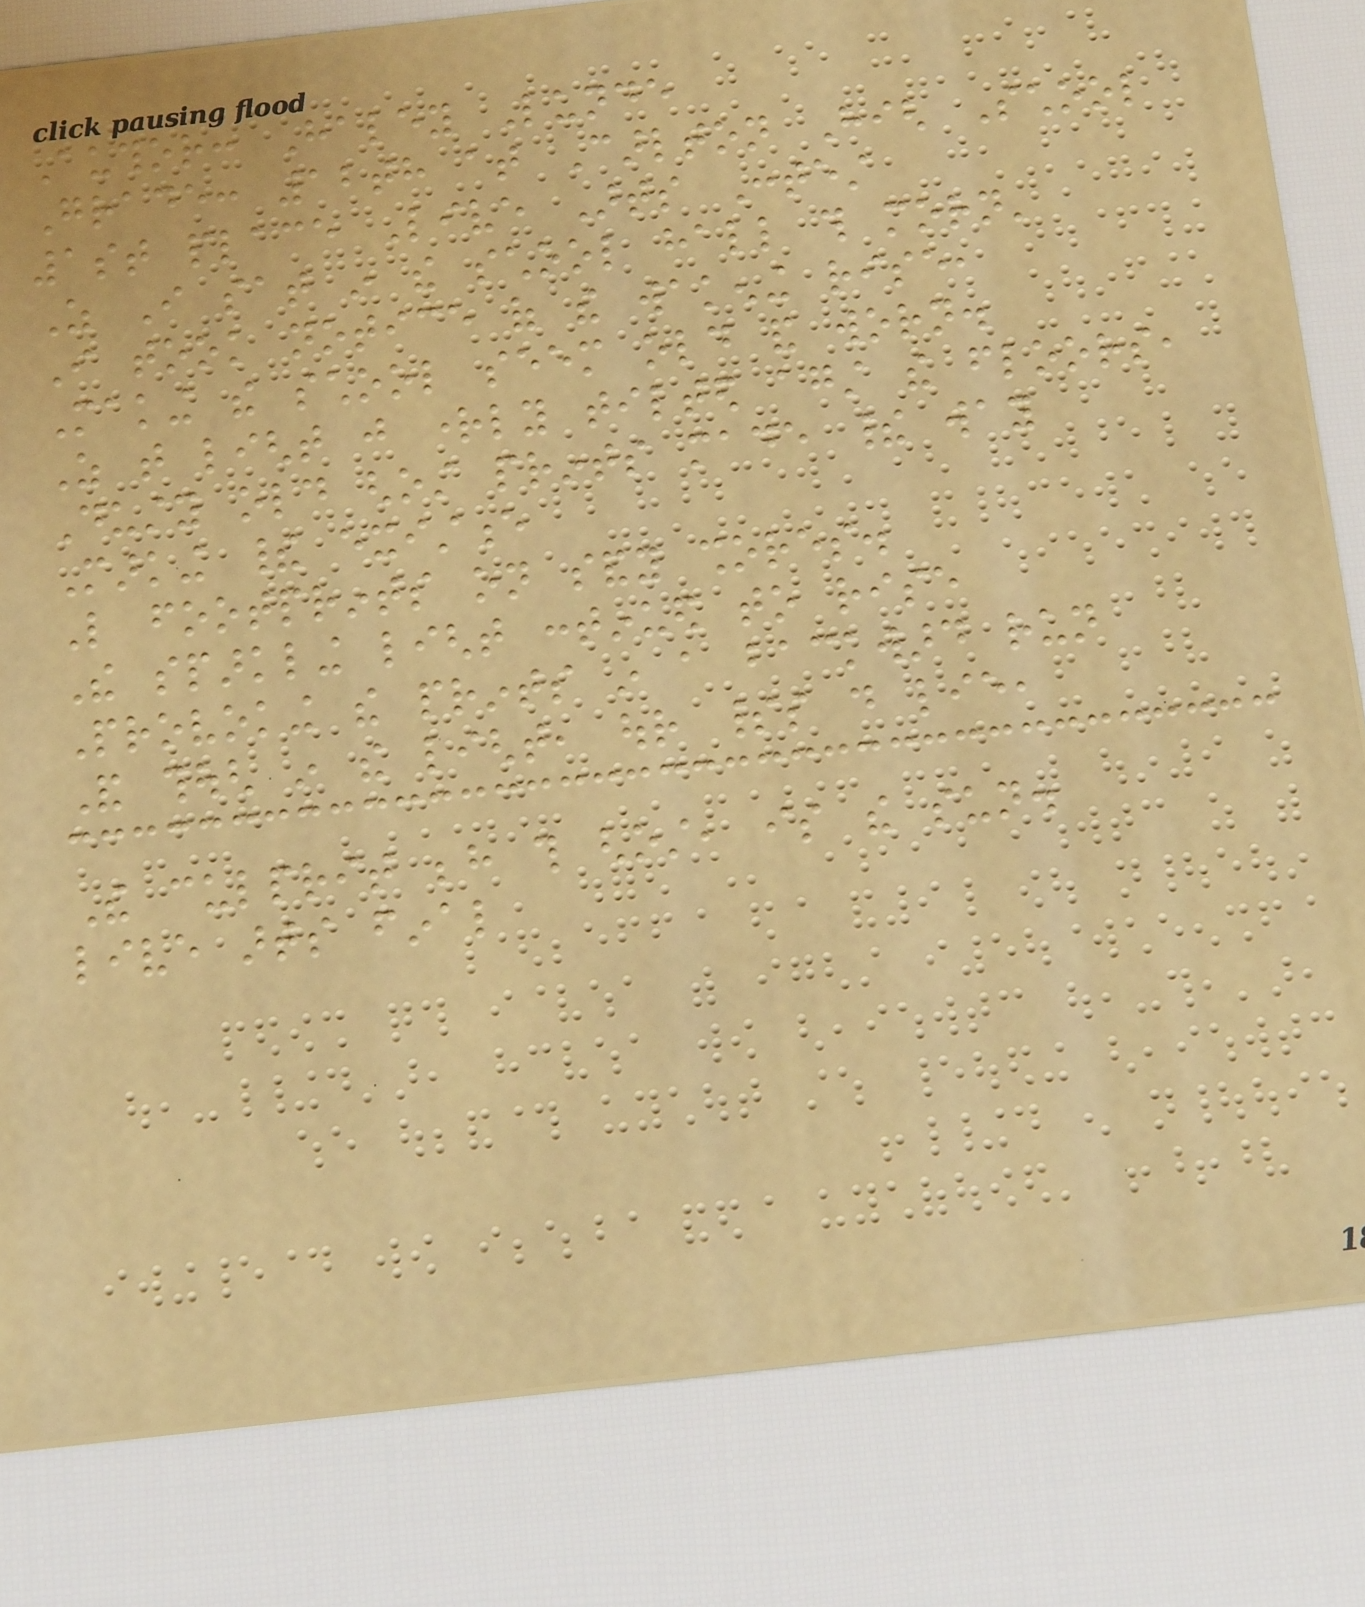Author: Haley Lunde
Grade: 12th at Carlton High School
1st place Live Arts Contest
As I sat in the school hall this morn'
I took notice of the wakening rise,
Making the school seem old and worn.
As that light just rightly tilted against the floors,
Dusty old ghost prints made their way
Marking their existence
Like footprints on sandy shores.
The sparkling light continued to rise
Provoking the prints in a backward run
And though in the light, our spirits do lie,
The culprit behind this ghost, is the sun.
live arts final
